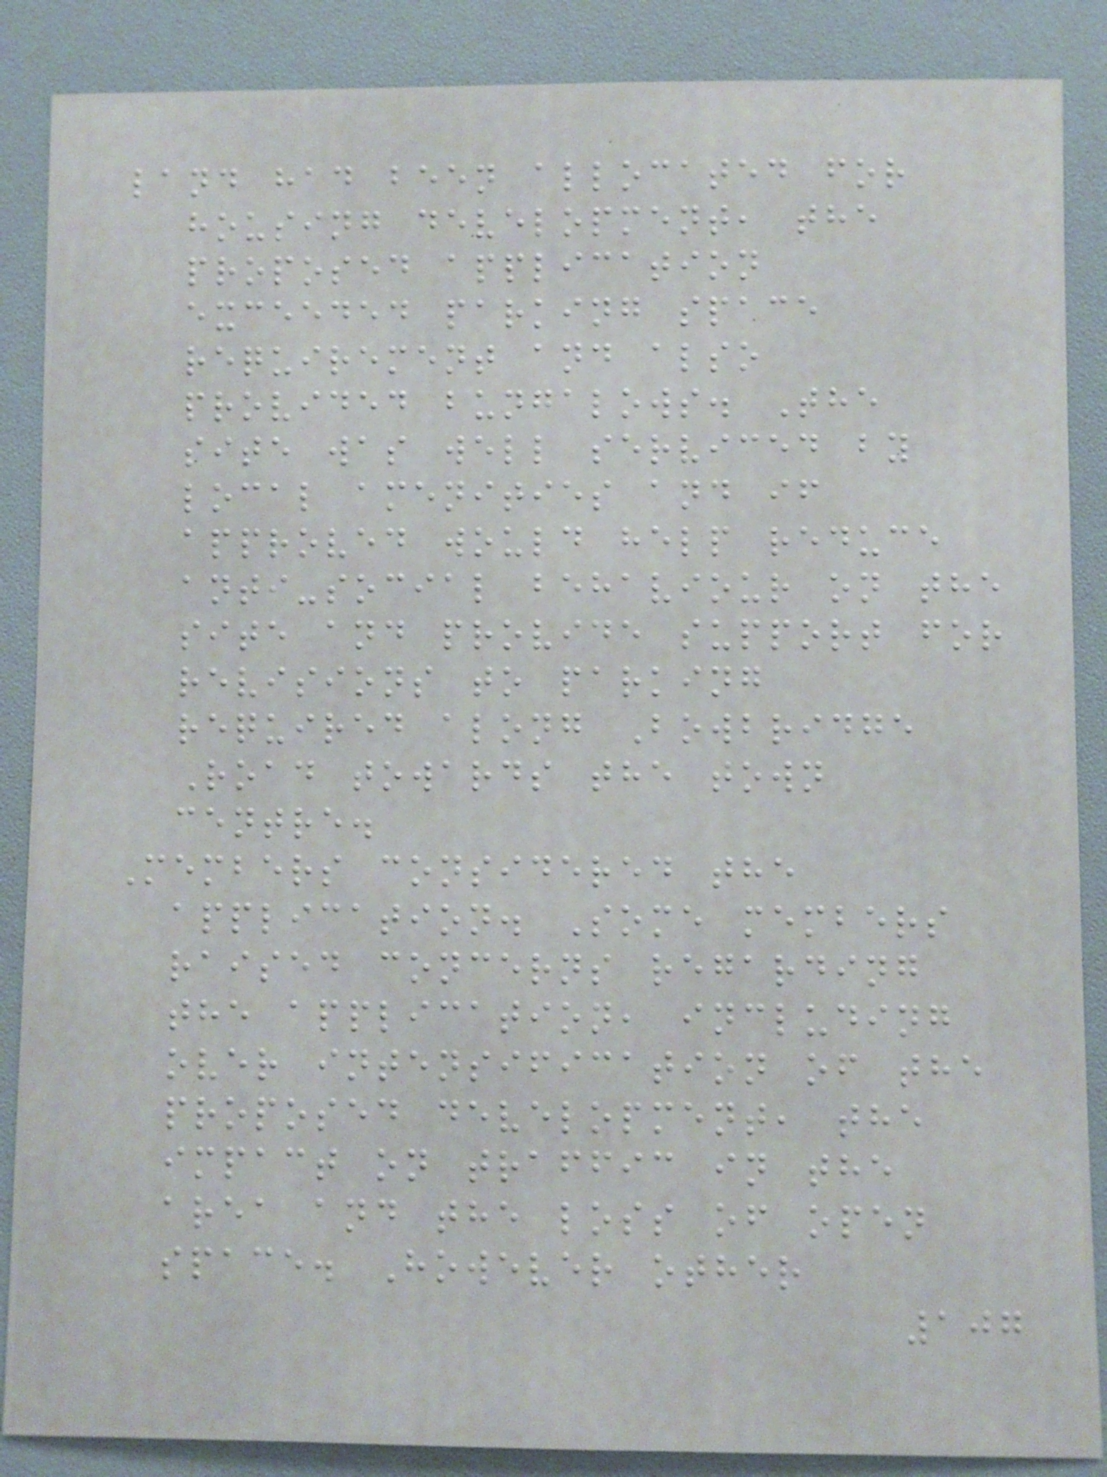land had been allocated for
housing development, the
proposed application
exceeded parking space
requirement and also
provided bungalows. The
site was well serviced by
local amenities and if
approved would help reduce
anti-social behaviour on the
site and provide support for
revisions to parking
required along Bowbridge
Road towards the town
centre.
Members considered the
application. Some members
raised concerns regarding
the application, including
over intensification of the
proposed development, the
impact on traffic in the
area and the loss of open
space. However other
107
